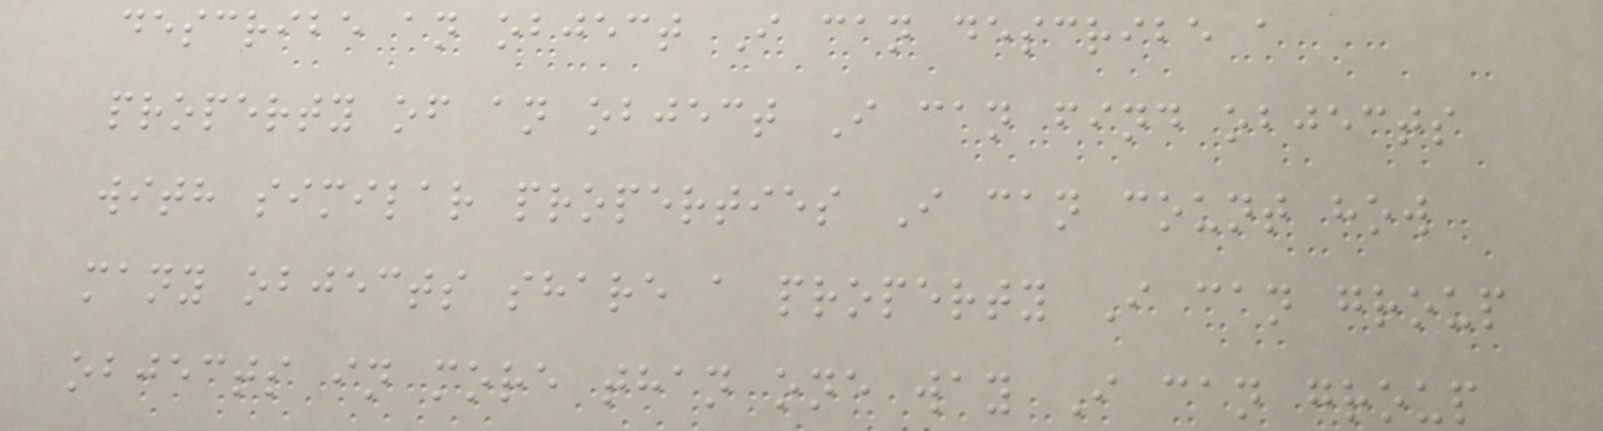describe an object I can describe a
property of an object I can find objects
with similar properties I can count how
many objects share a property I can group
objects in more than one way I can group
